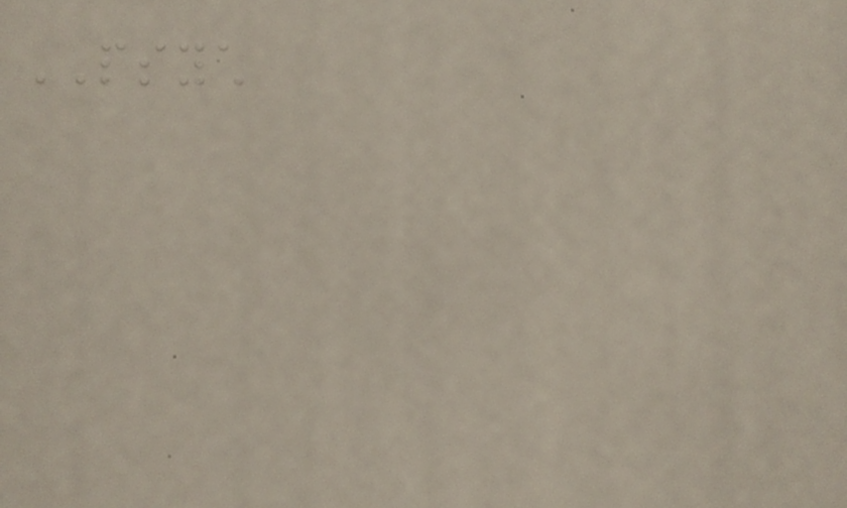PSYCH
